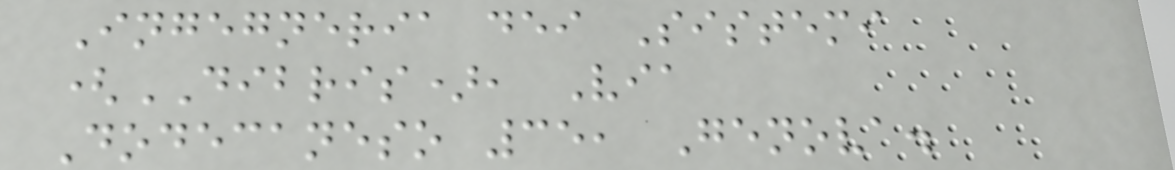Ingegneria dei Sistemi
(DIBRIS), Via
Dodecaneso 35, Genova.
